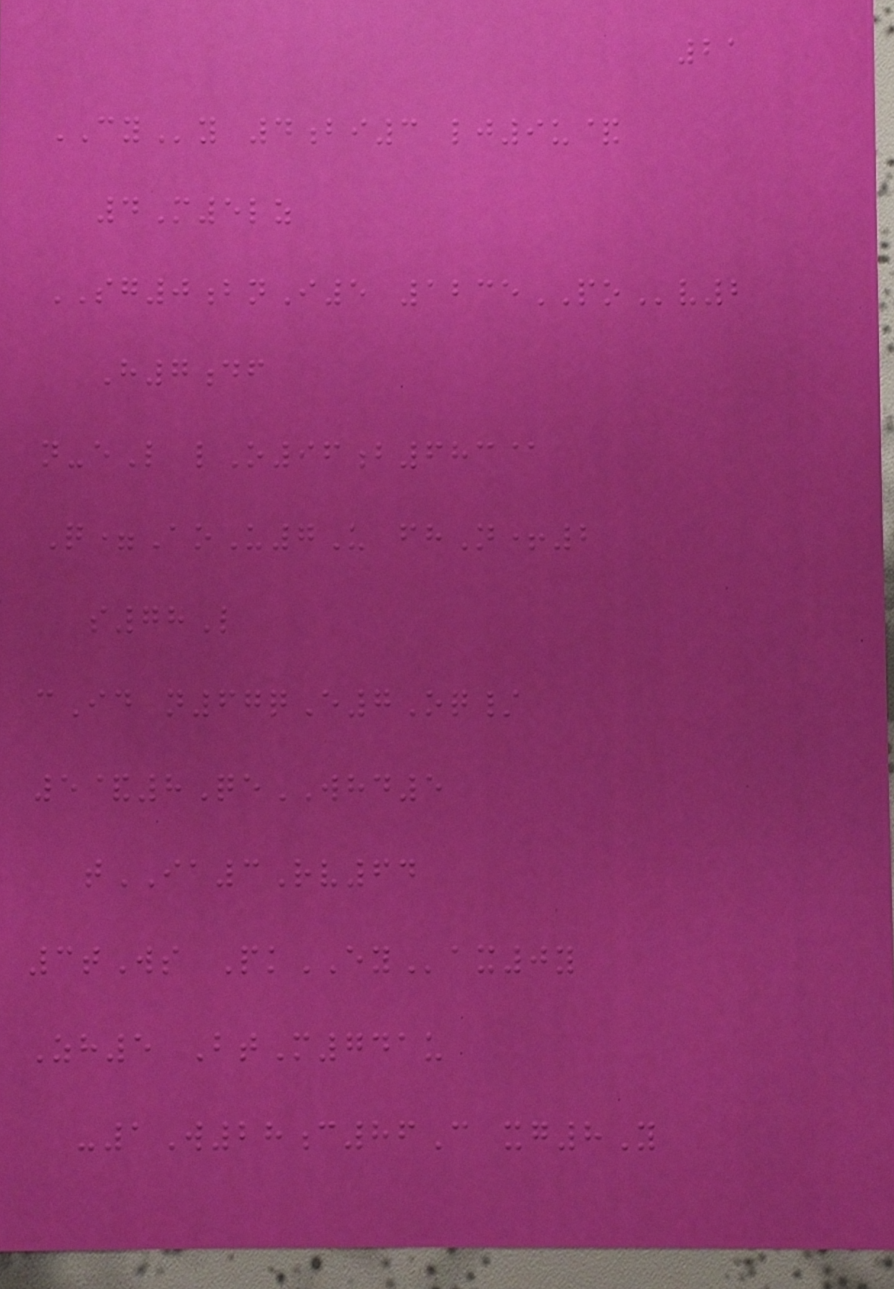21
CYy 4bi3 lj9u&
4M5lz
SG0bnI5 1235POv2
H7df
n-eL lO96b683@
Q=AoU7U fhN+2
s78L
cId n67qE7Oq/
5&8QeWHD5
tIA3Rv64
3tWs PkEYax0y
Zh5 BtM741u
-1W28c86C xg8Y
